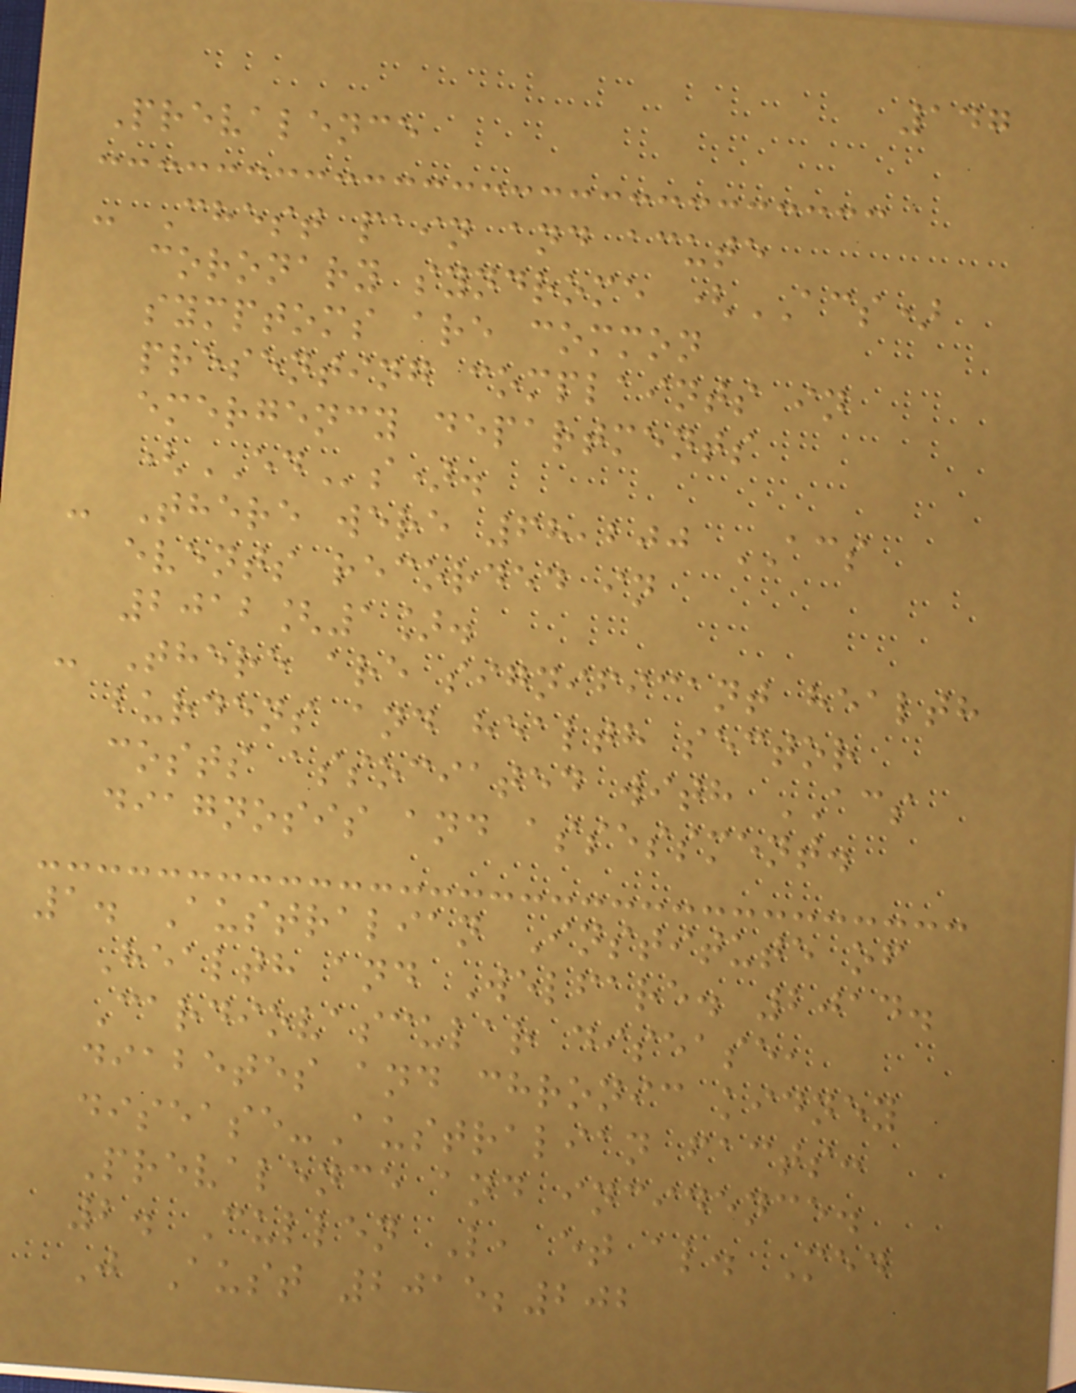147
Prevalence
- Chest pain and acute
coronary syndrome (ACS)
symptoms are common
presenting complaints in
emergency departments
(EDs).
- There were 68,200 ACS
events recorded in
2012[1].
- There are significant health
burdens and health sector
costs associated with ACS
diagnosis and assessment.
1. Australian Institute of
Health and Welfare. 2014.
Cardiovascular disease,
diabetes and chronic kidney
disease-Australian facts:
Prevalence and incidence.
2. Cullen L, et al. Med
J Aust 2015;202
